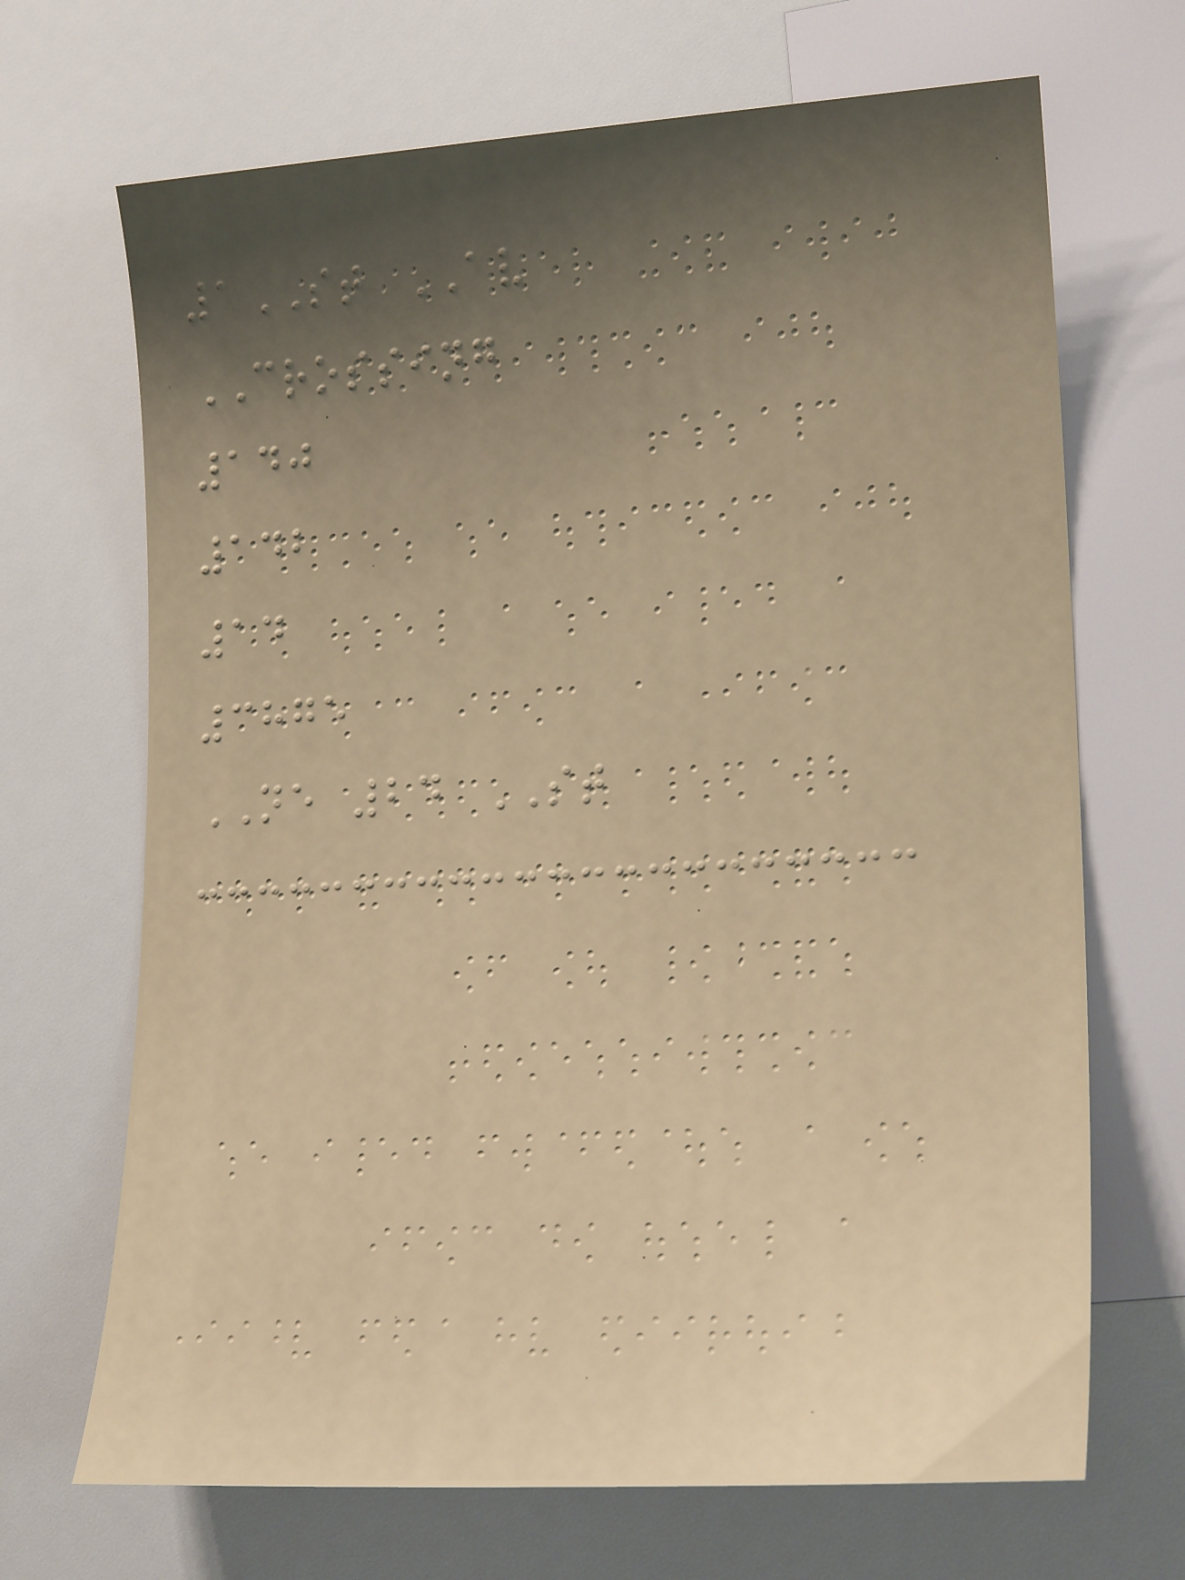1ST AV
CROSSING
140
142
14
3875
NE 24 ST
